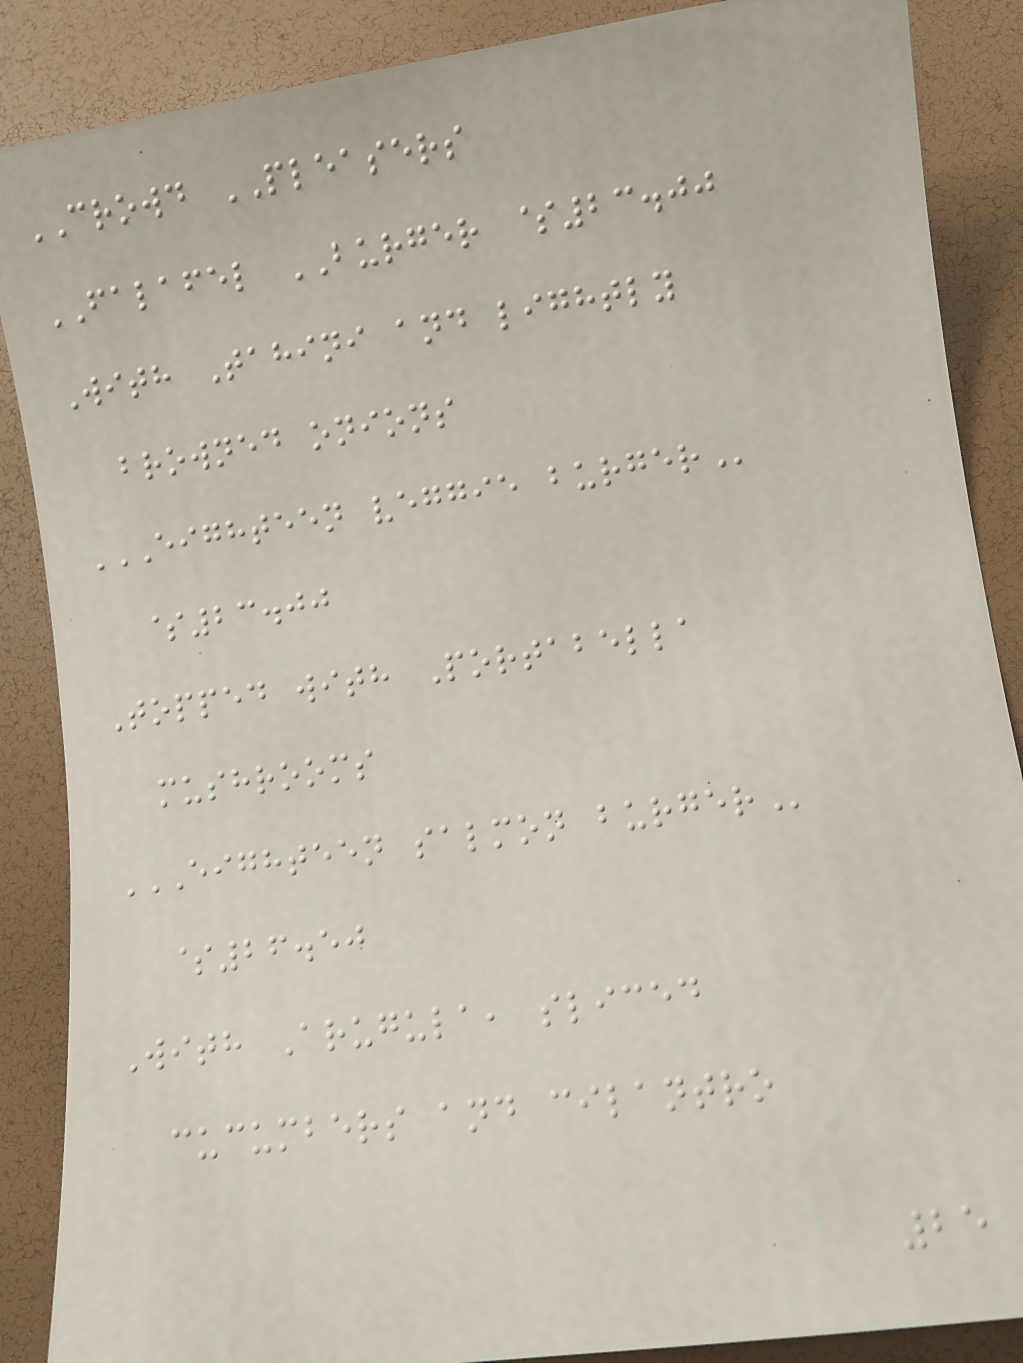CROWD PLEASERS
FALAFEL BURGER $23.00
With Tahini and lightly
browned onions
EIGHTEEN VEGGIE BURGER
$23.00
Topped with Portabella
mushrooms
EIGHTEEN SALMON BURGER
$26.50
With Arugula, sliced
cucumbers and cilantro
25
